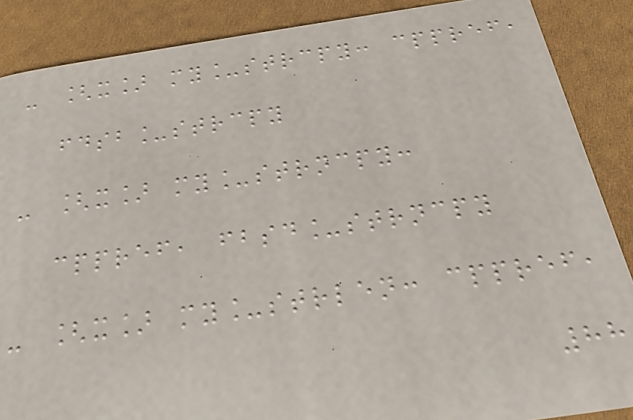- [x] my_strcpy: cppref,
fdsb_strcpy
- [x] my_strncpy:
cppref, fbsd_strncpy
- [x] my_strlen: cppref,
88
